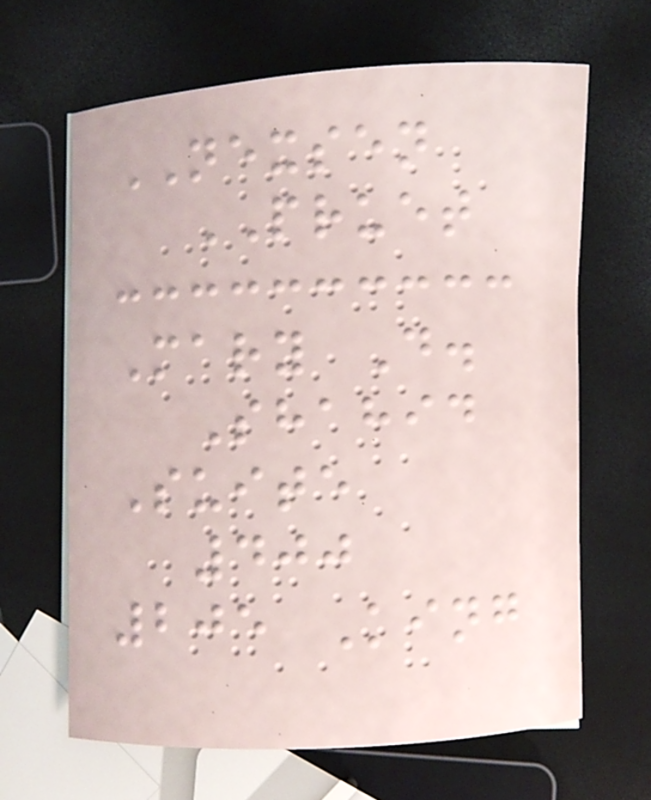NEXSEN
PRUET
Mary D.
Shahid
Suite
400
205 King
